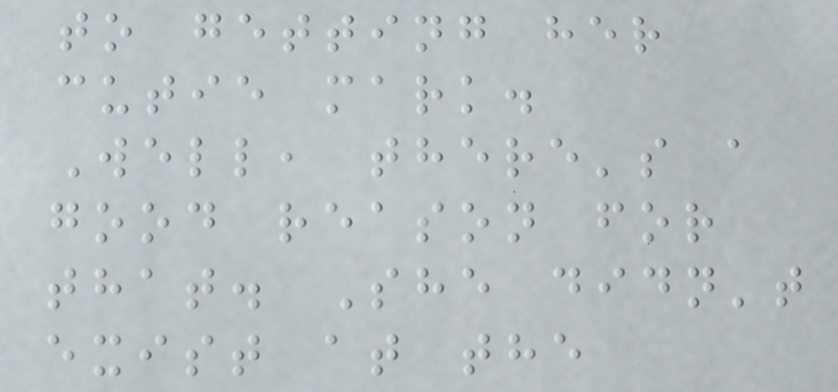to getting her
cutie mark.
Well, there's a
good reason for
that. She didn't
exist at the
